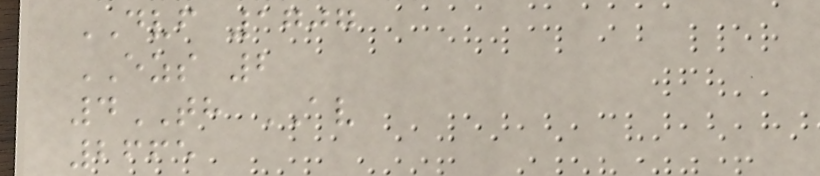DVF 1707
EZS 2
4TH AV
2665
